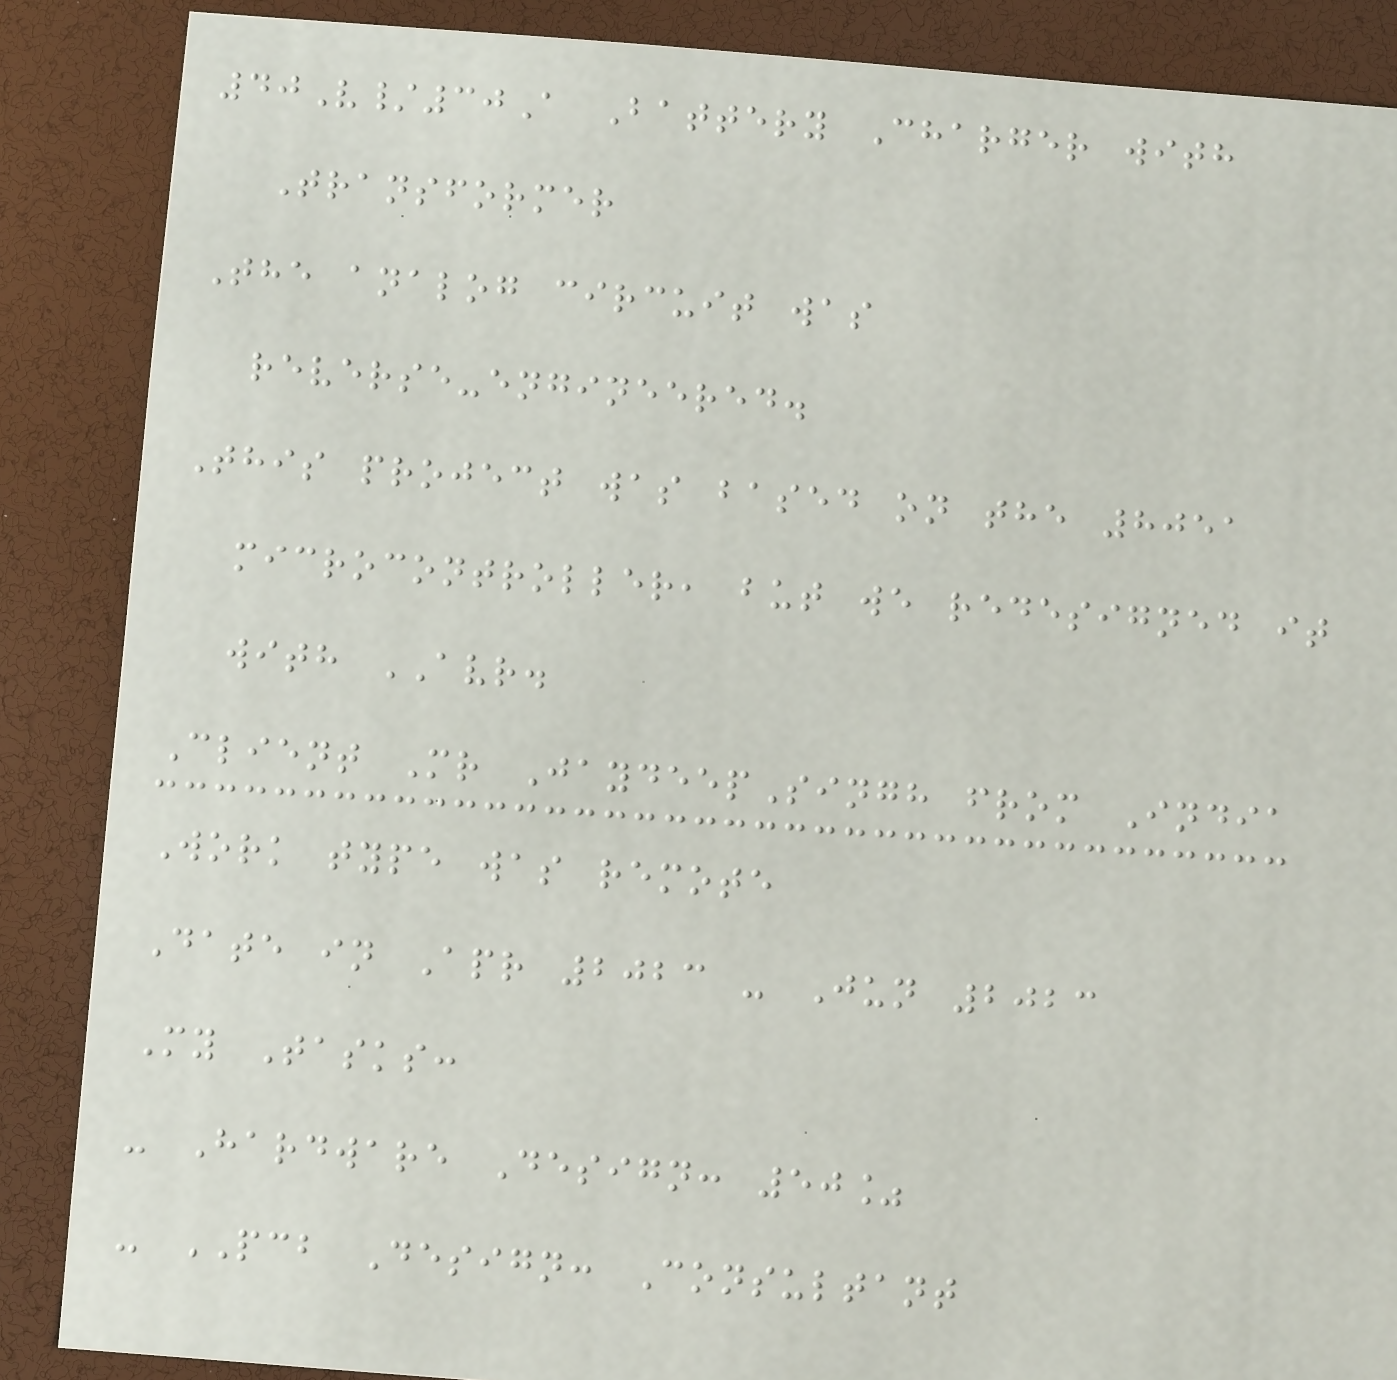40V/30A Battery Charger with
Transformer
The analog circuit was
reverse-engineered.
This project was based on the 8051
microcontroller, but we redesigned it
with AVR.
Client Mr JaydeepSingh from India
Work type was remote
Date in Apr 2023 - Jun 2023
My Tasks:
- Hardware Design: 50%
- PCB Design: Consultant
